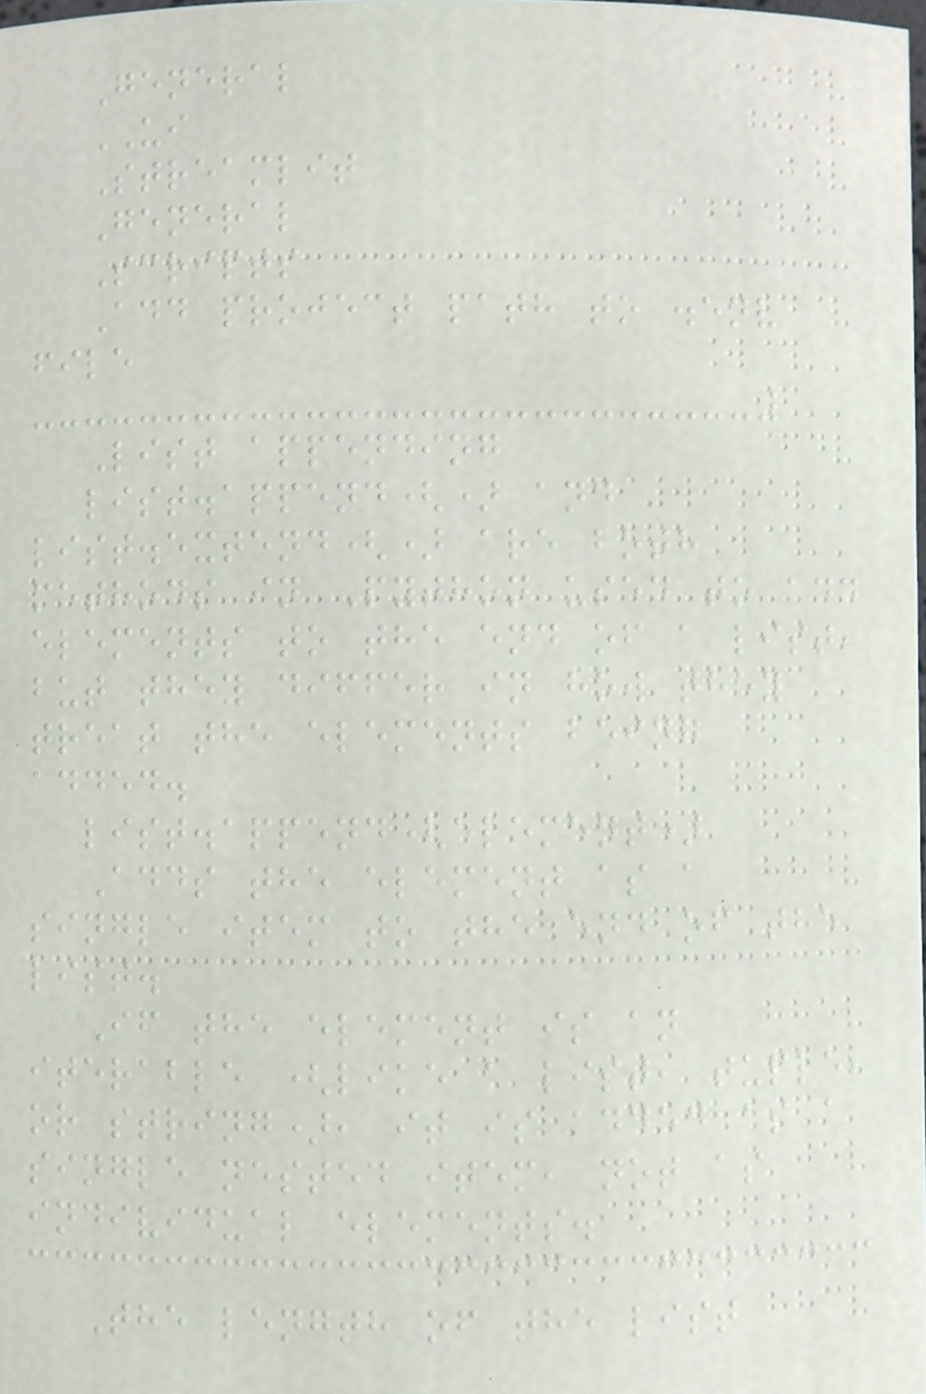General
UI
Streamlit
General
Scripts
Add project path to .env
file
List appending
list.append() and
list.extend() are both
methods in Python used to add
elements to the end of a list,
but they differ in how they
treat the elements being
added.
list.append(element)
Adds the element as a
single item to the end of the
list.
If the element is an
iterable (like a list, tuple,
or string), it is added as a
single nested item, not as
individual elements.
The length of the list
